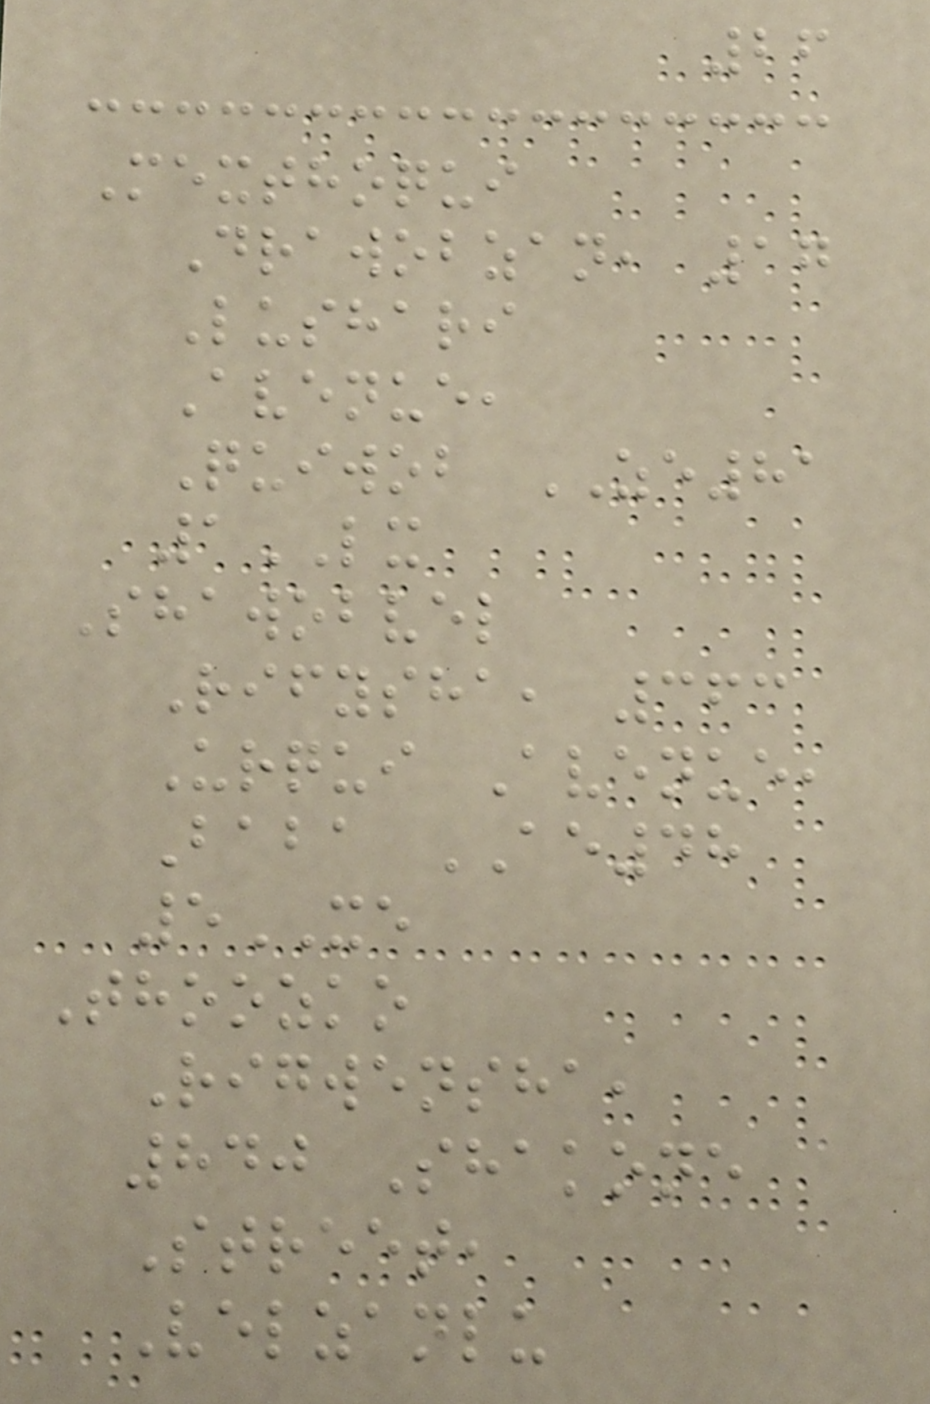26
Mexthoqui
Drawobzan, 17
Lushari
Avenue,
Quiwob ZE81
1LX
Shawobvel
Rifysha, 363
Urqui Avenue,
Baba AE48
5XE
Thoozko
Rigwensha,
840 Shakone
Street,
Velzanlu
